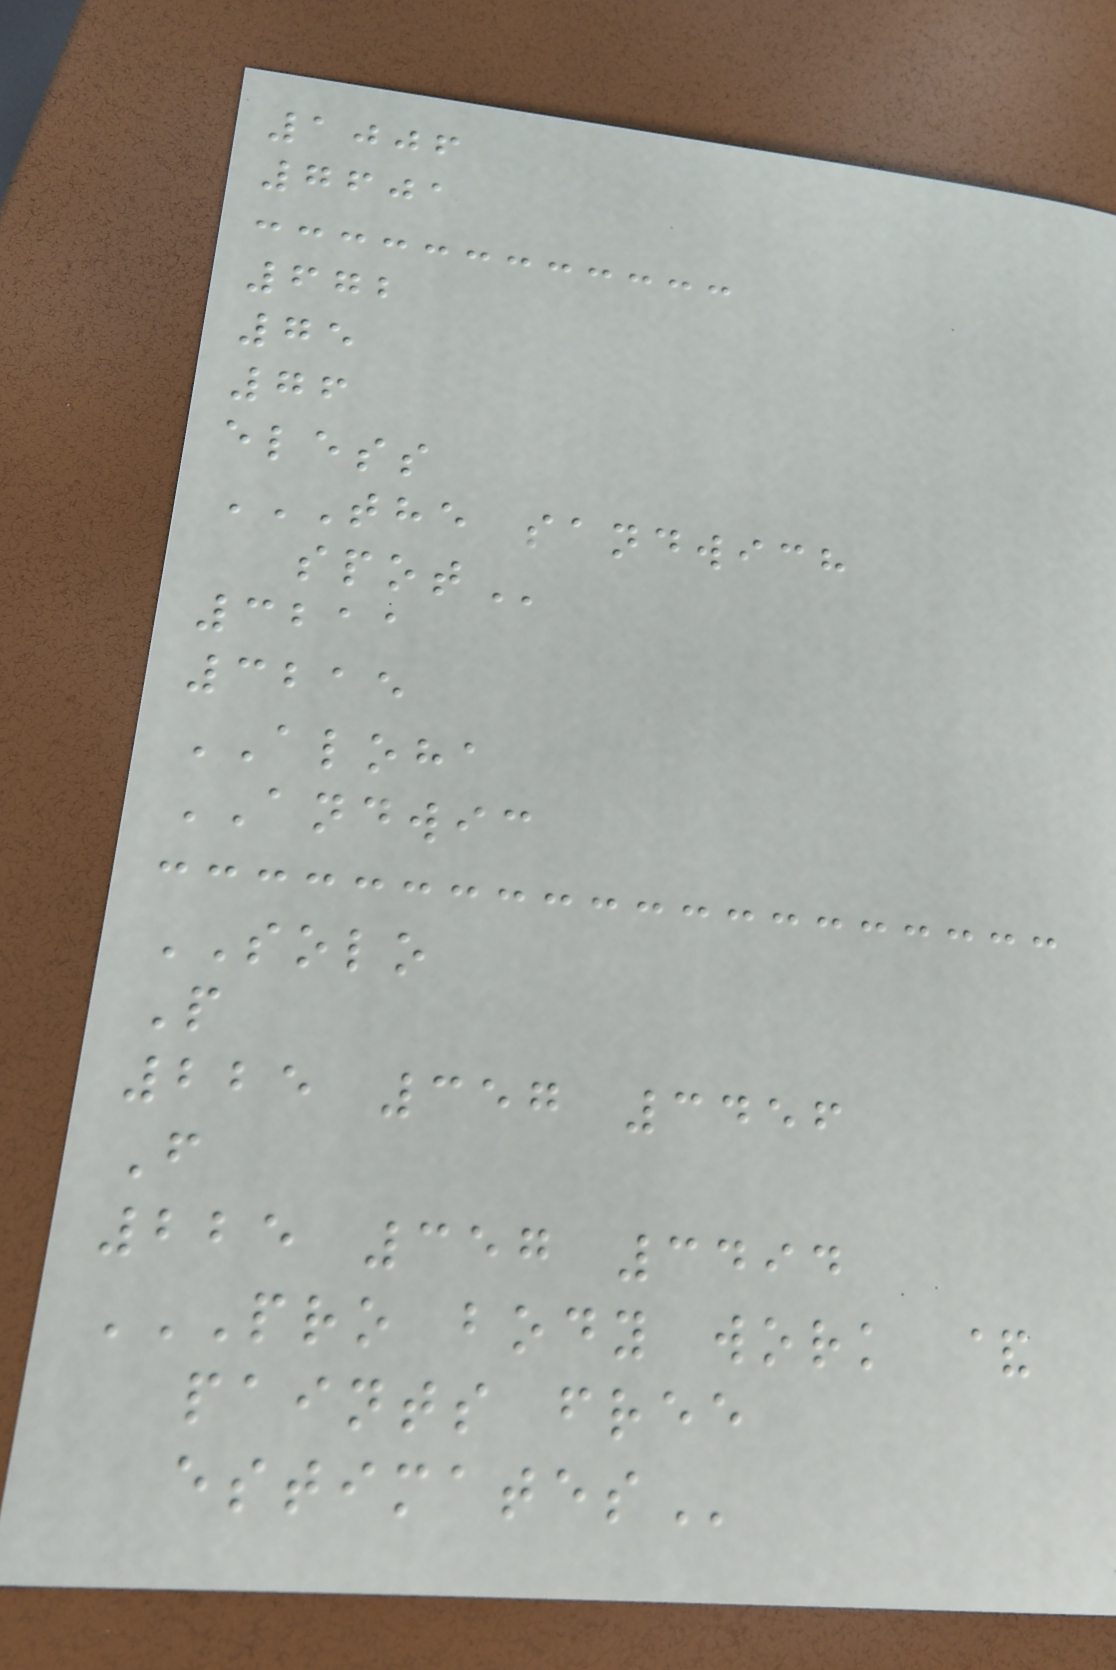1006
7601
672
75
76
eless
THE SANDWICH
SPOT
3211
3215
ALOHA
ANDWIC
SOLO
P
225 357 3456
F
225 357 3494
PRO BODY WORK &
PAINTS FREE
ESTIMATES
